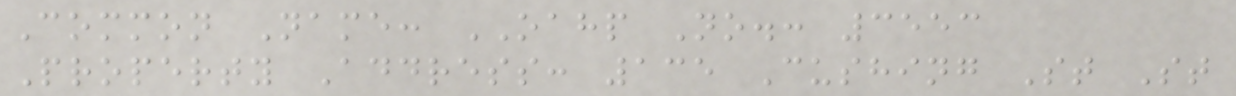Common Name: OAHP No.: 3553
Property Address: 135 Cushing St St
